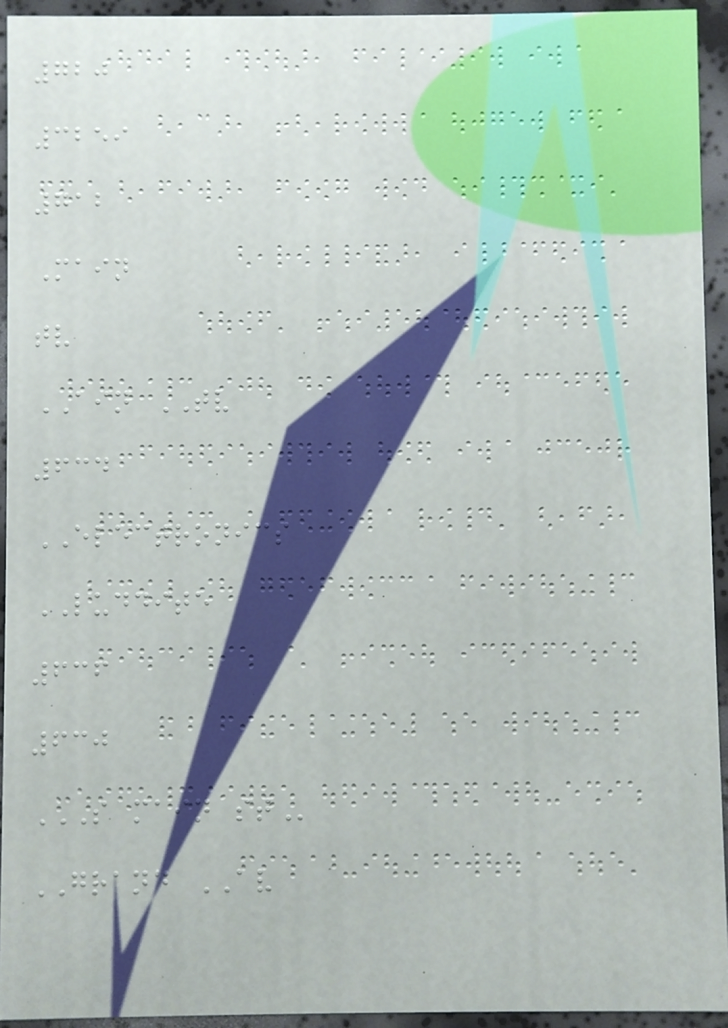720
3259
712
Main
tv
AIN TV
634
ELECTRONICS
LUDDITE
636
630
S MAIN ST
GRAND AV
